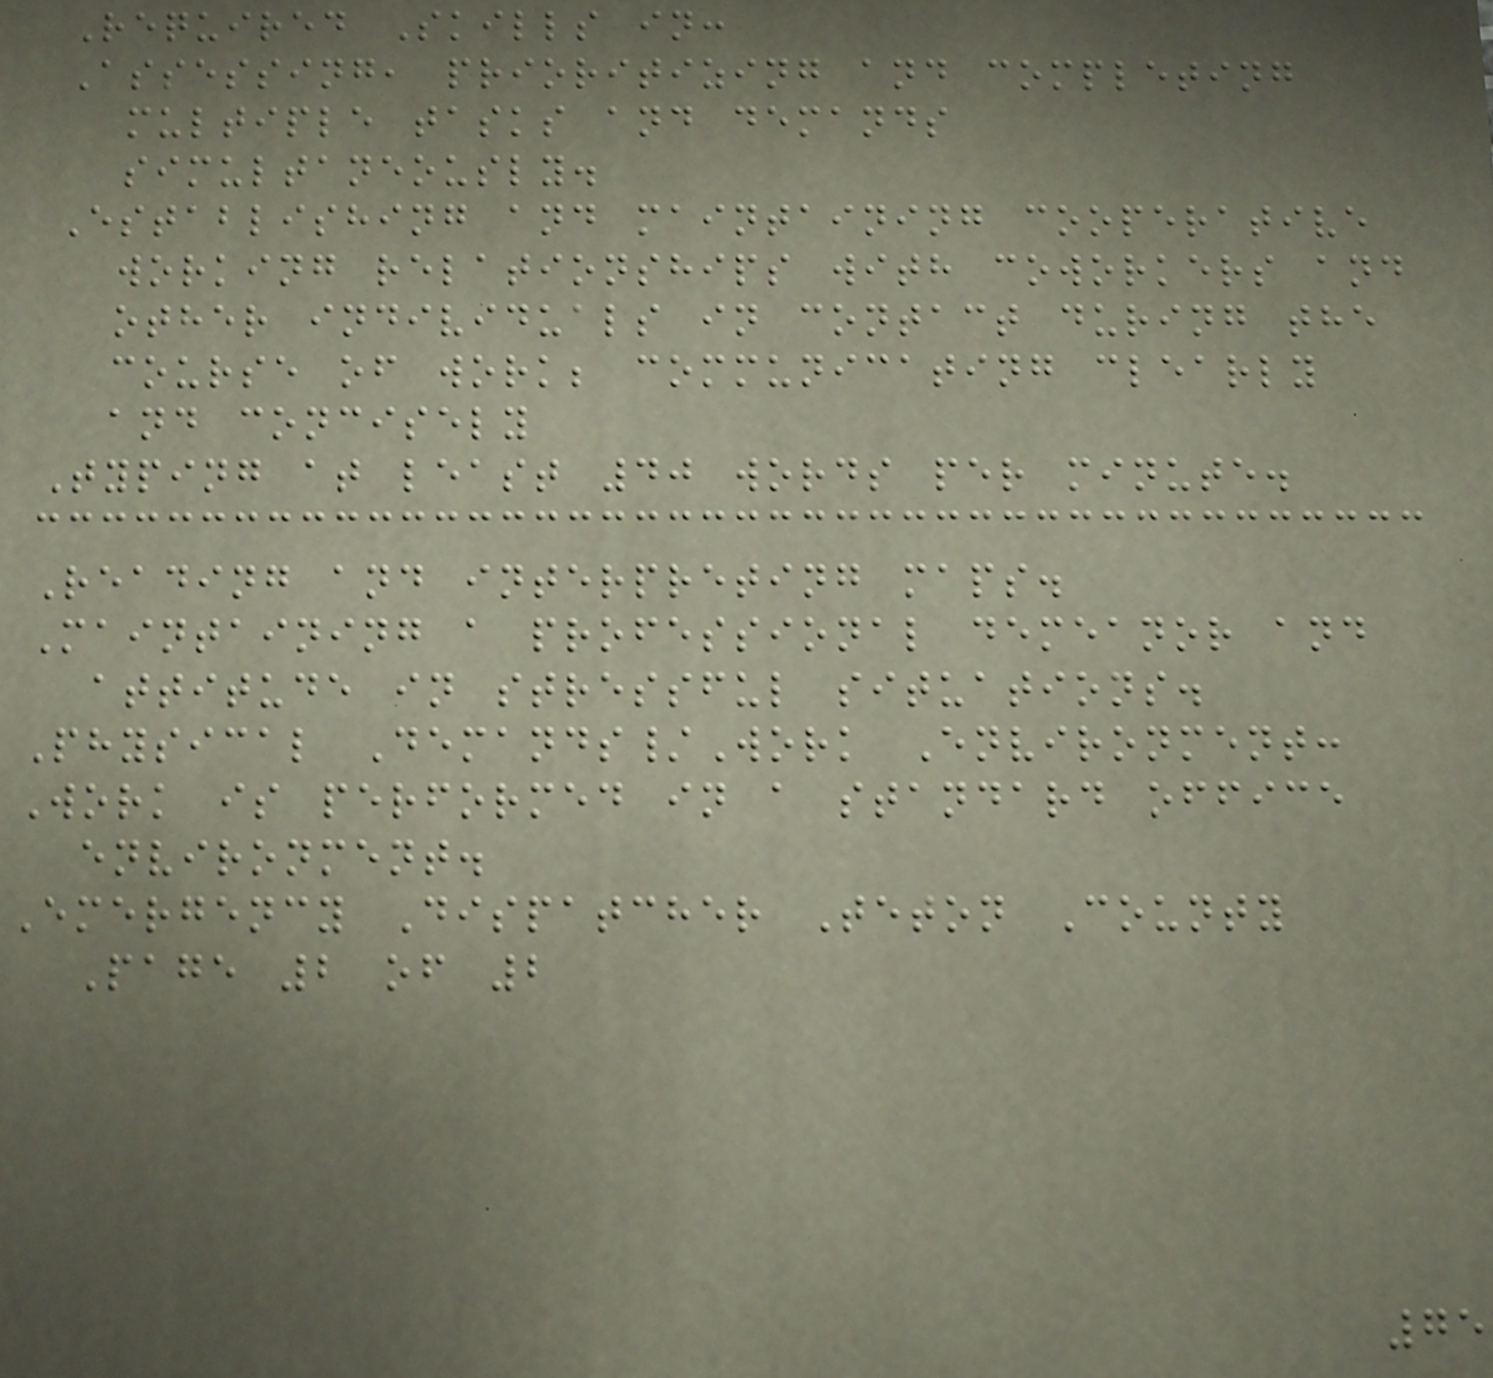Required Skills in:
Assessing, prioritizing and completing
multiple tasks and demands
simultaneously.
Establishing and maintaining cooperative
working relationships with coworkers and
other individuals in contact during the
course of work; communicating clearly
and concisely
Typing at least 40 words per minute.
Reading and interpreting maps.
Maintaining a professional demeanor and
attitude in stressful situations.
Physical Demands/Work Environment:
Work is performed in a standard office
environment.
Emergency Dispatcher Teton County
Page 2 of 2
75
